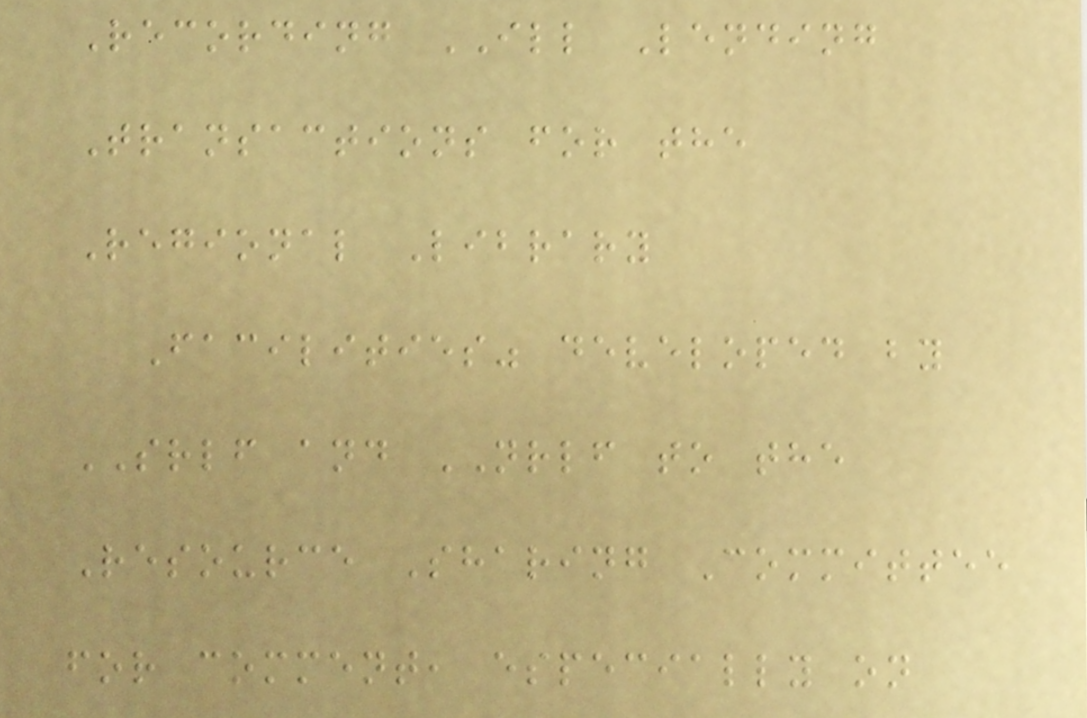Recording ILL Lending
Transactions for the
Regional Library
Facilities" developed by
SRLF and NRLF to the
Resource Sharing Committee
for comment, especially on
